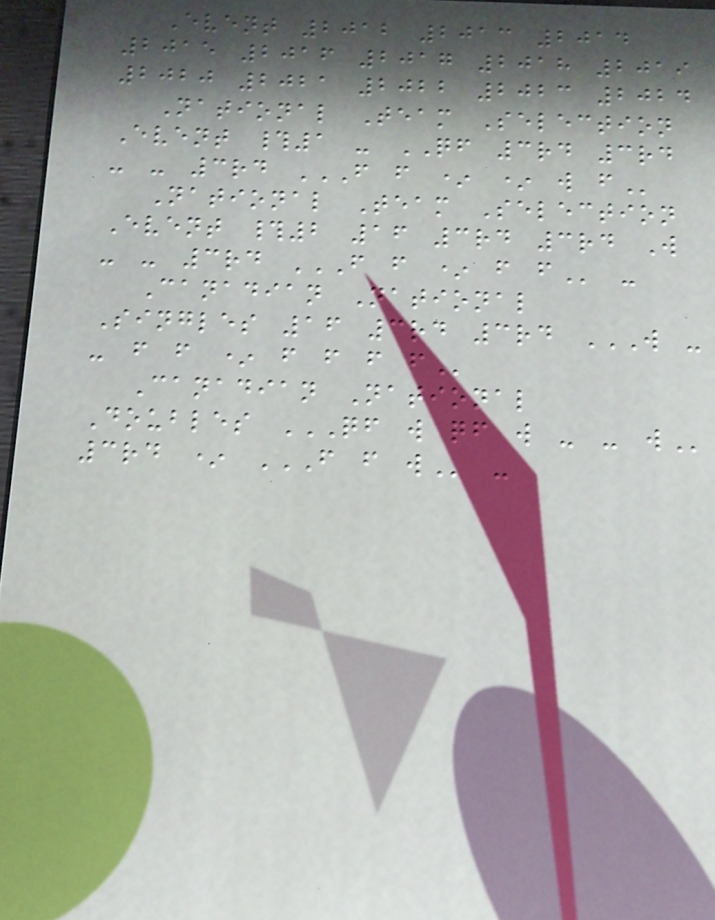Event 2012 2013 2014
2015 2016 2017 2018 2019
2020 2021 2022 2023 2024
National Team Selection
Event #1 - QF 3rd 3rd
- - 3rd F F * * W F
National Team Selection
Event #2 16 3rd 3rd W
- - 3rd F F * F F -
Canadian National
Singles 16 3rd 3rd W -
- F F * F F F F
Canadian National
Doubles QF W QF W - - W
3rd * F F W -
